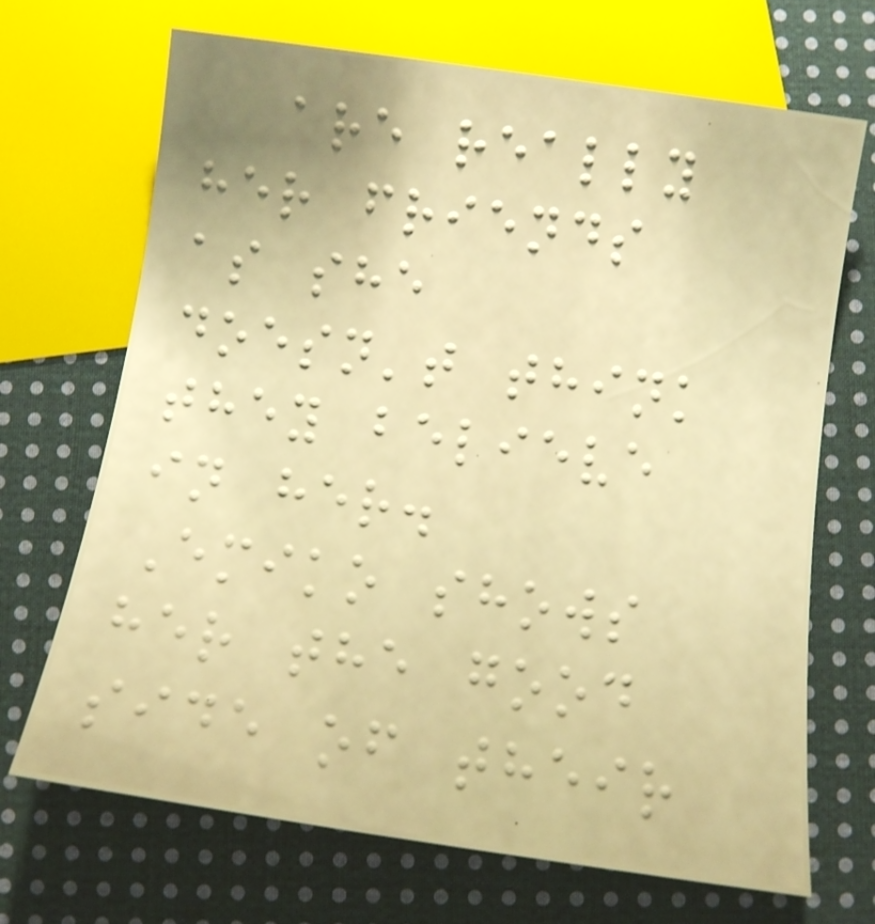are really
her friends
as she
doesn't think
they believe
in her.
Emiko shows
her the good
side of their
